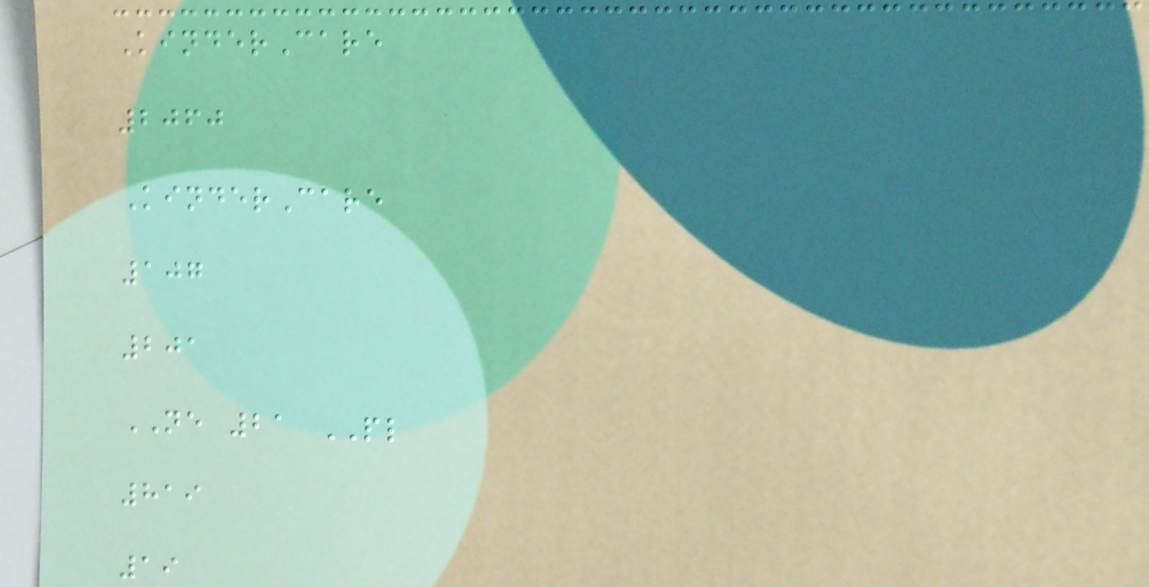KinderCare
2060
KinderCare
107
201
NE 21 PL
819
19
